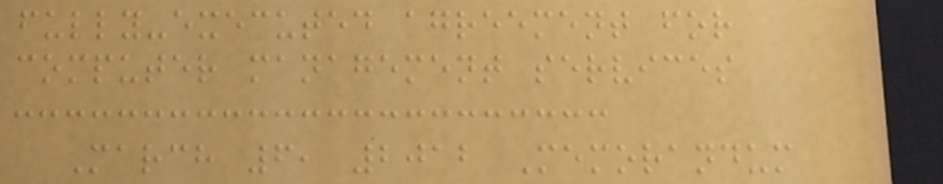fully-executed agreement for
computer management services
March 6, 2012 Memorandum
